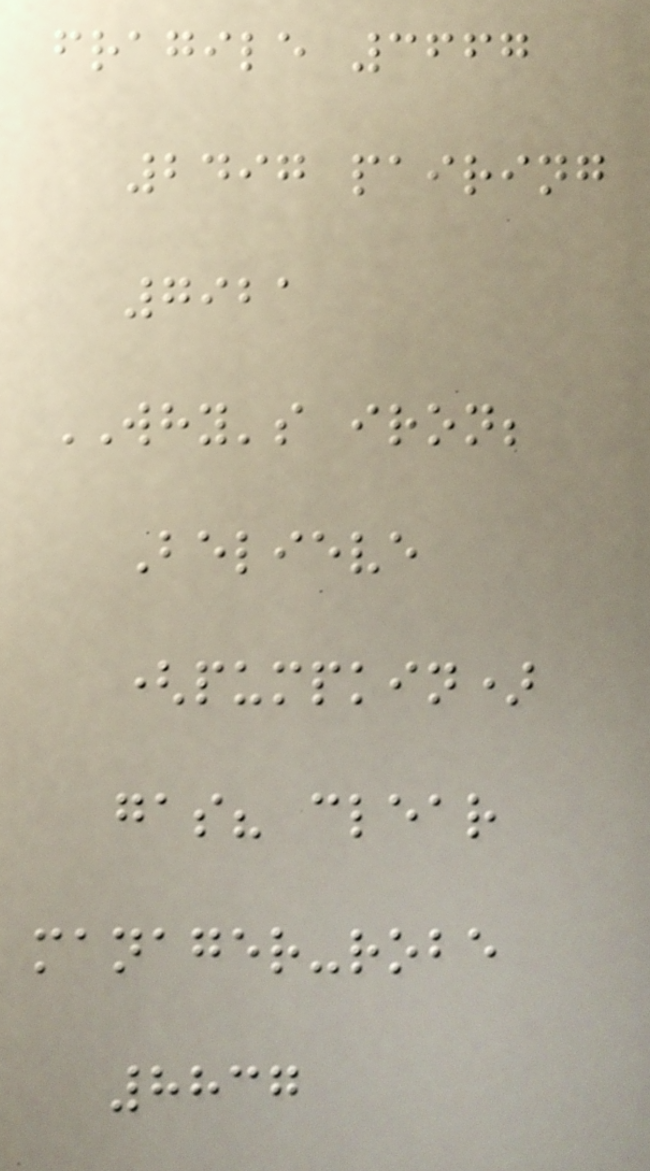fragile 3667
2497 pairing
7921
WHY's iron;
Believe
(pumpkin)
gas? clear
manager-robe
8837
